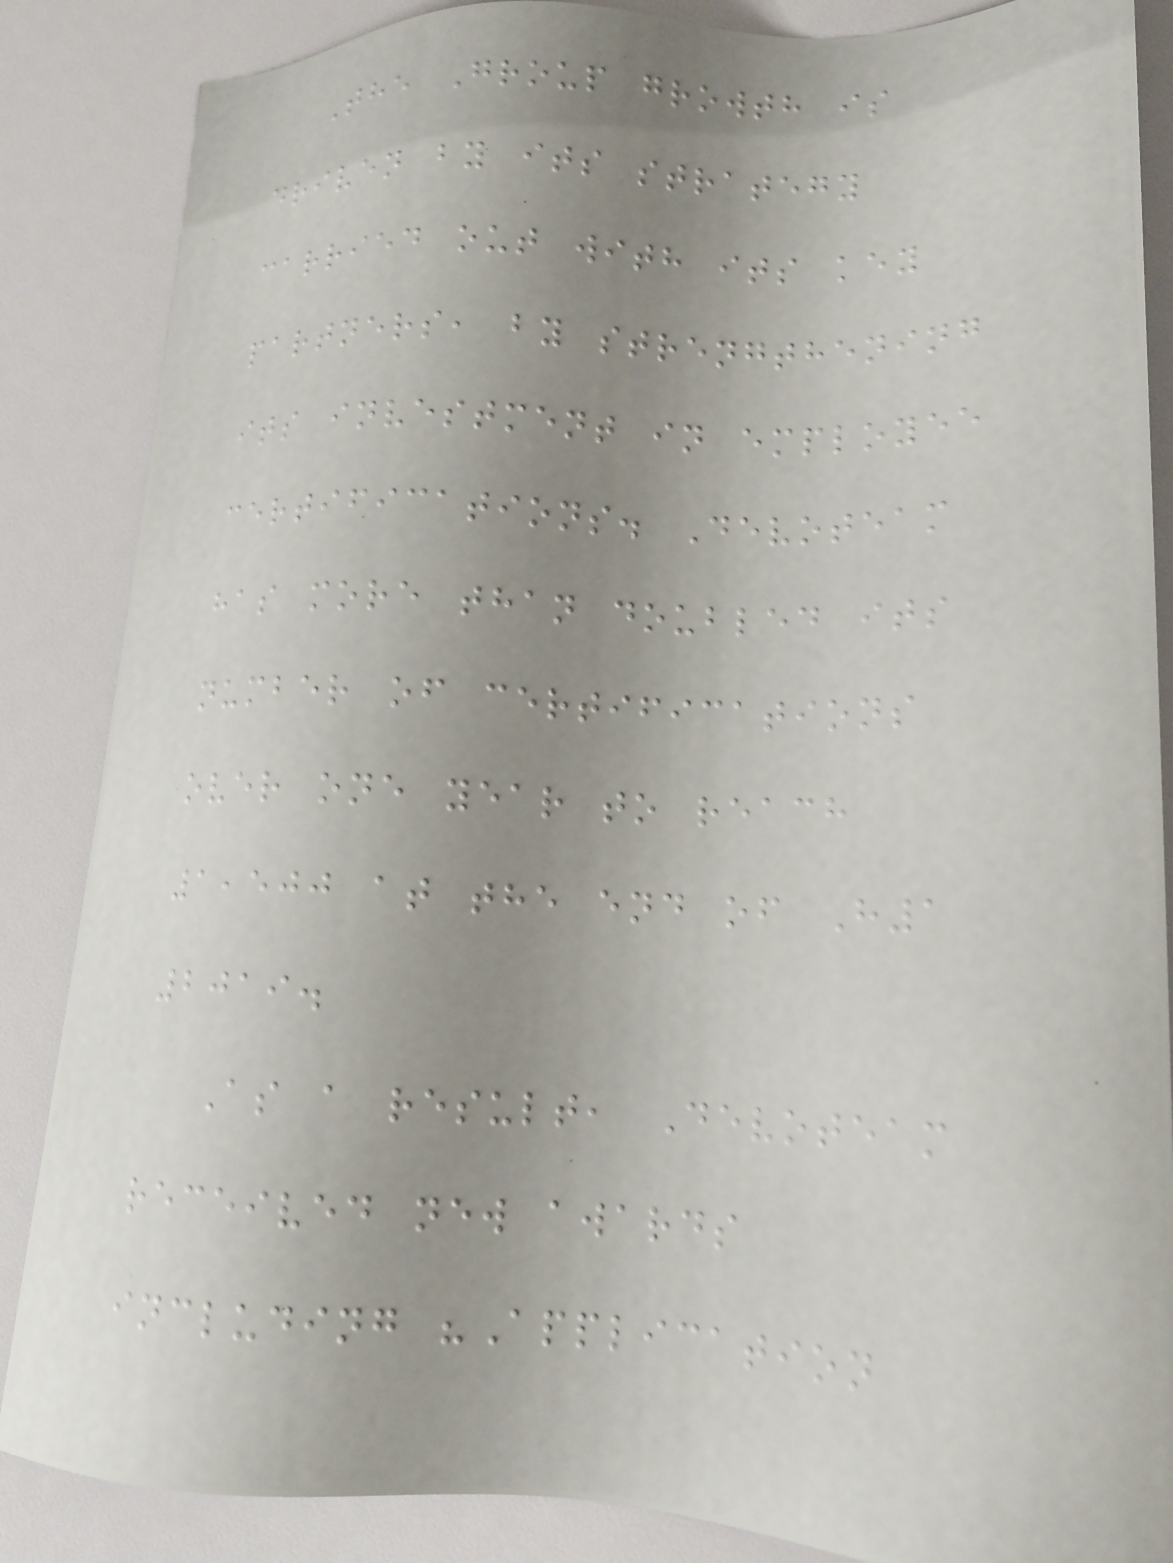The Group growth is
driven by its strategy
carried out with its key
partners, by strengthening
its investment in employee
certifications. Devoteam
has more than doubled its
number of certifications
over one year to reach
1,500 at the end of H1
2019.
As a result, Devoteam
received new awards
including "Application
